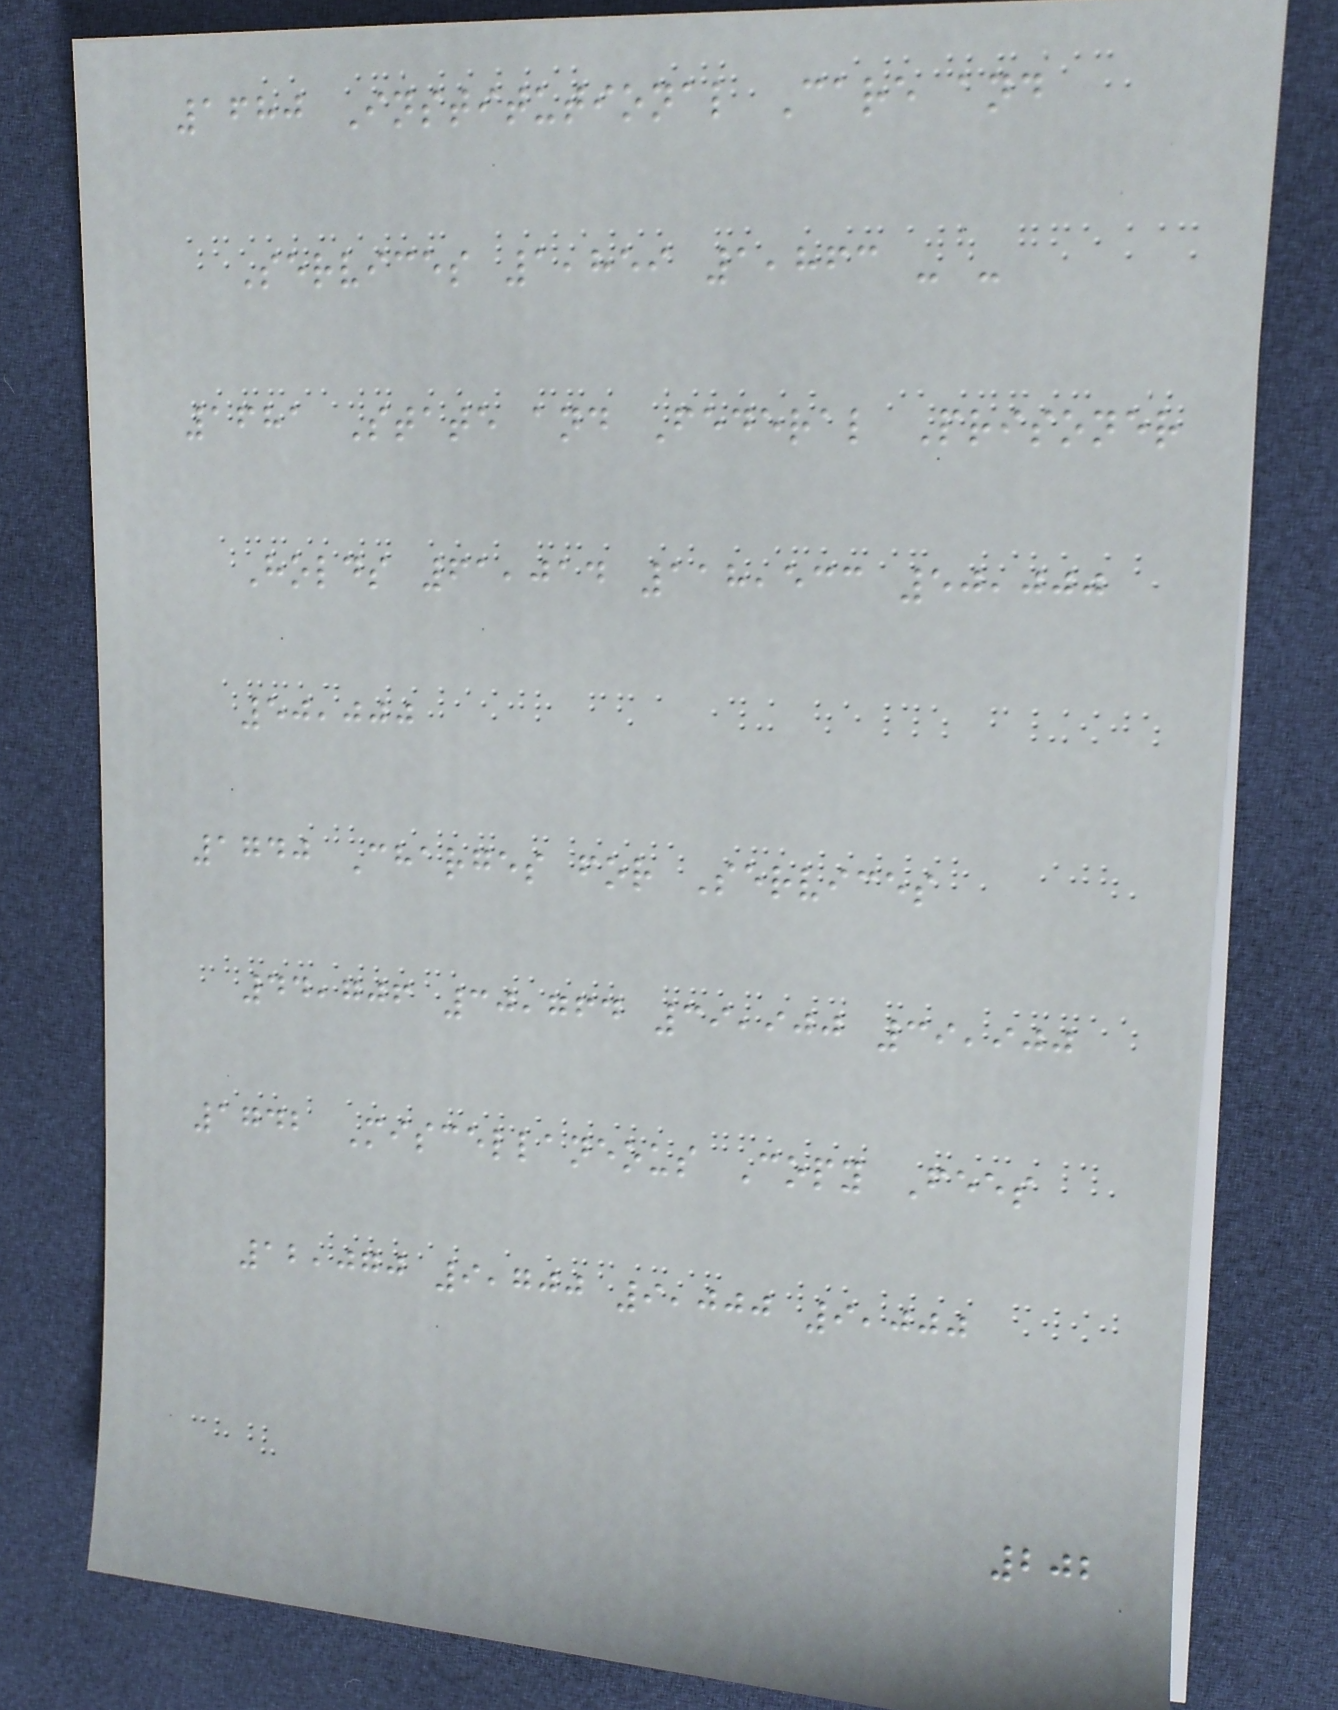1680 Institutional Care and
Services 1,859 1,863 - -
1681 State and Federal Prisoner
Holds 61,014 118,533 50,000
50,000
1740 Charges for Services
44,706 30,764 39,900 39,900
1742 Miscellaneous Copy Fees
12,070 9,700 9,000 9,000
202
